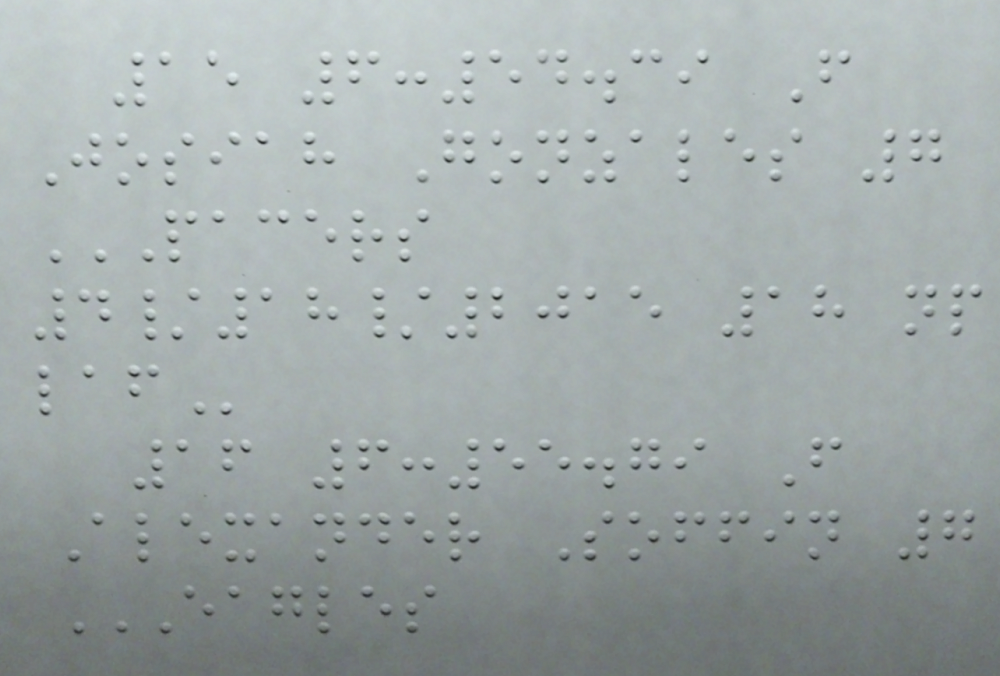15 6:54.39 F
Josiah Gonzales 7
PACERS
4/18/2015 18 NP
LAF
16 6:55.79 F
Alexander Soffin 7
EAGLES
